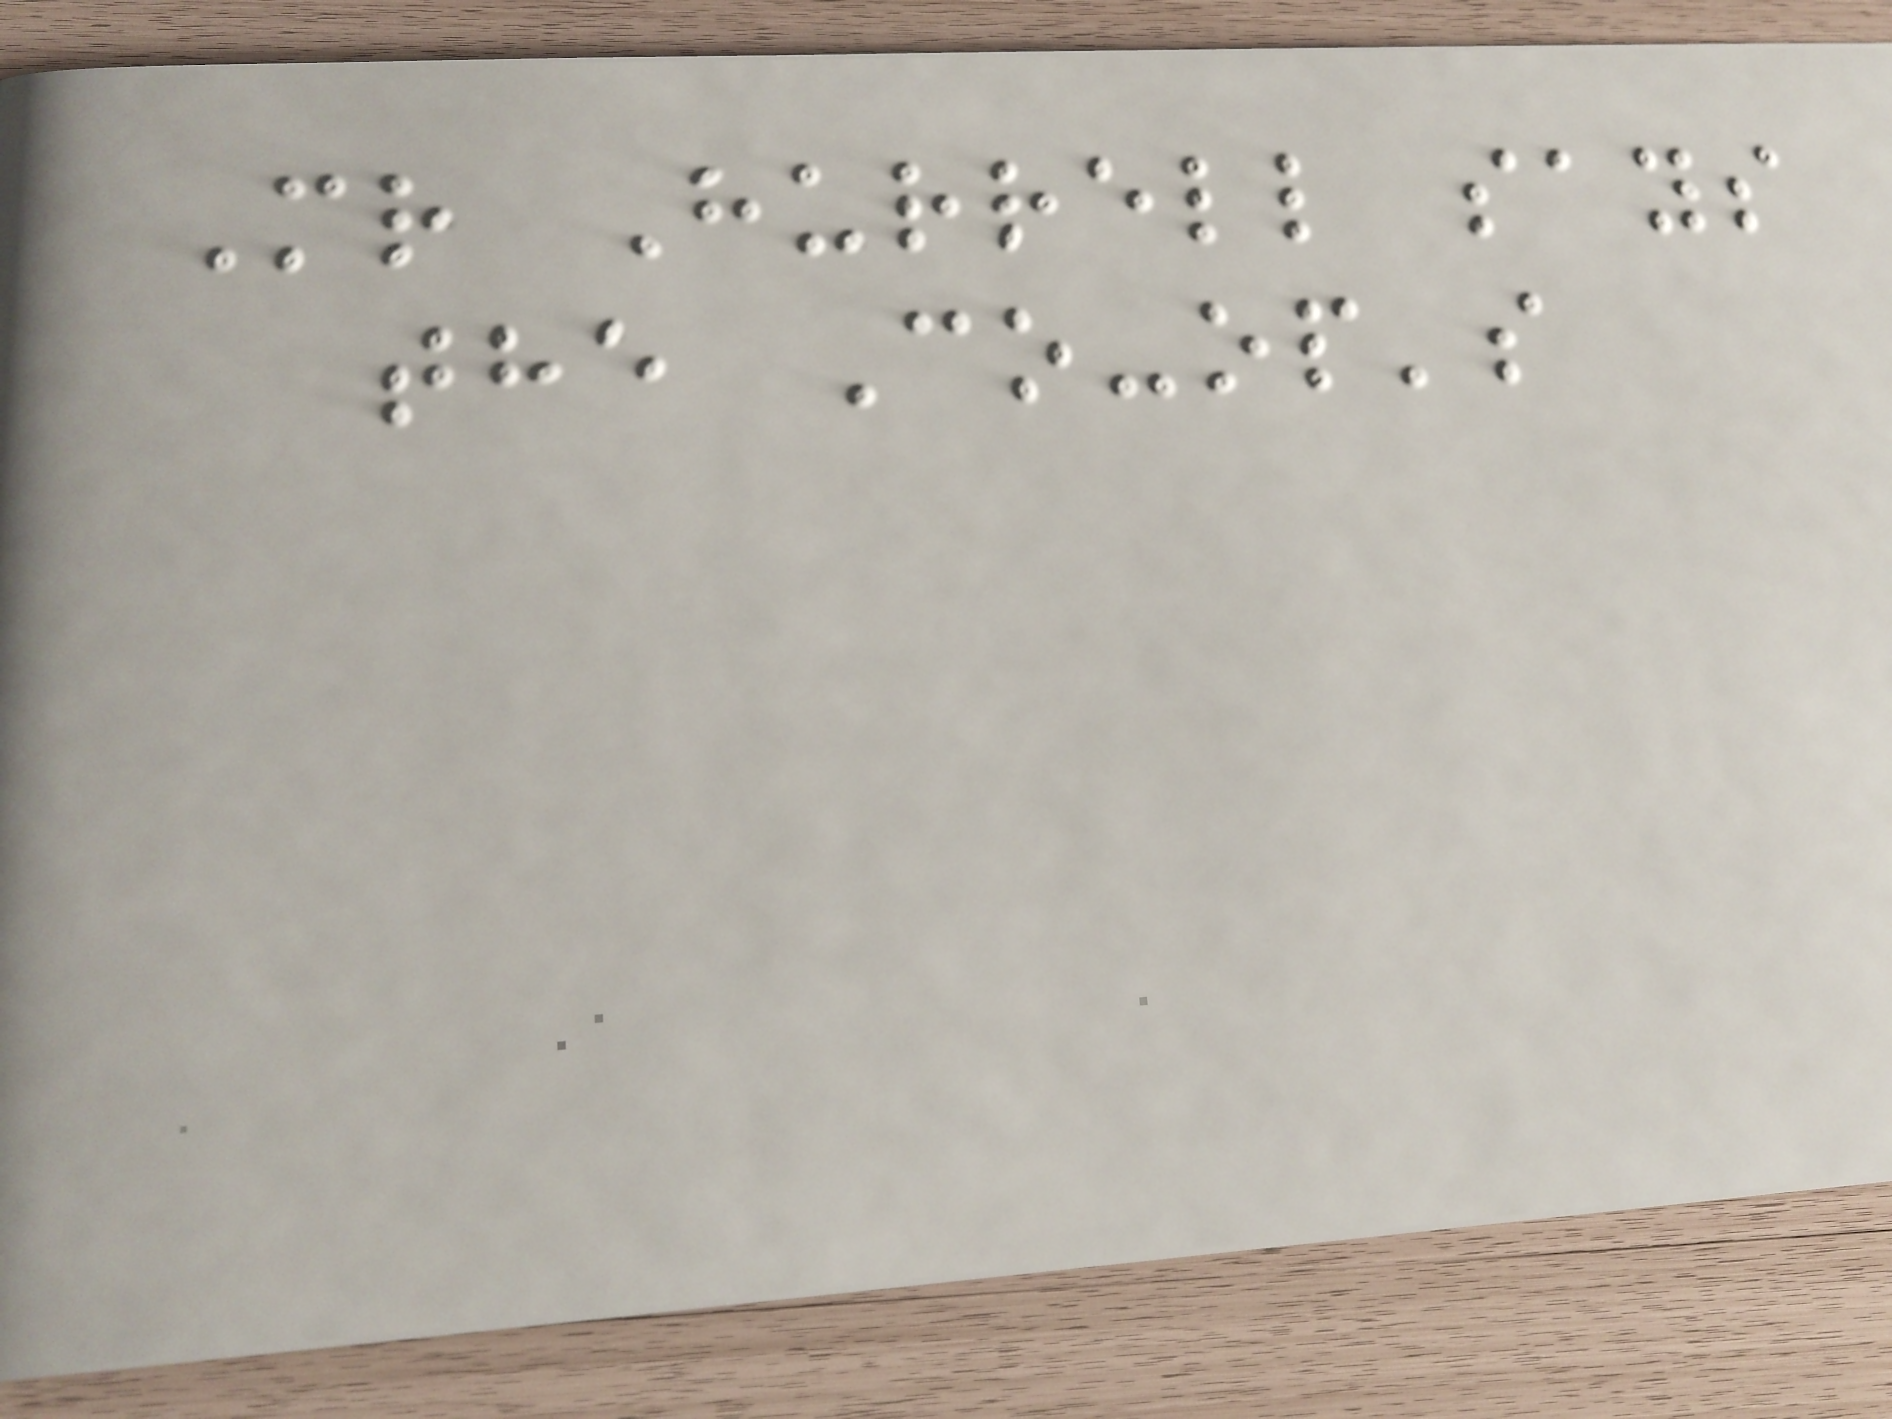Mr Hurrell says
the Co-op's
